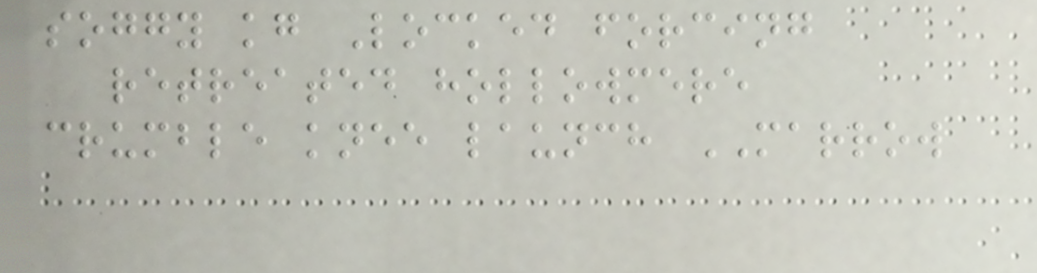soggy kg Locked forcing
retreated hollowmere
crumble knee launch MARROW
